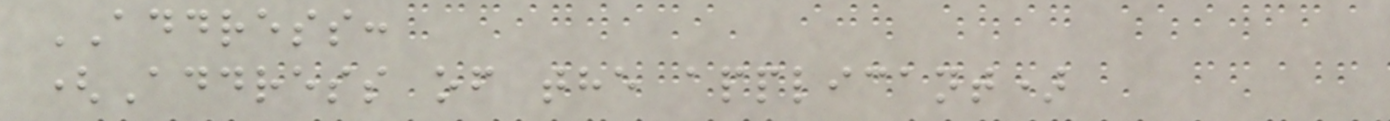ADDRESS:
(Address of the applicant)
